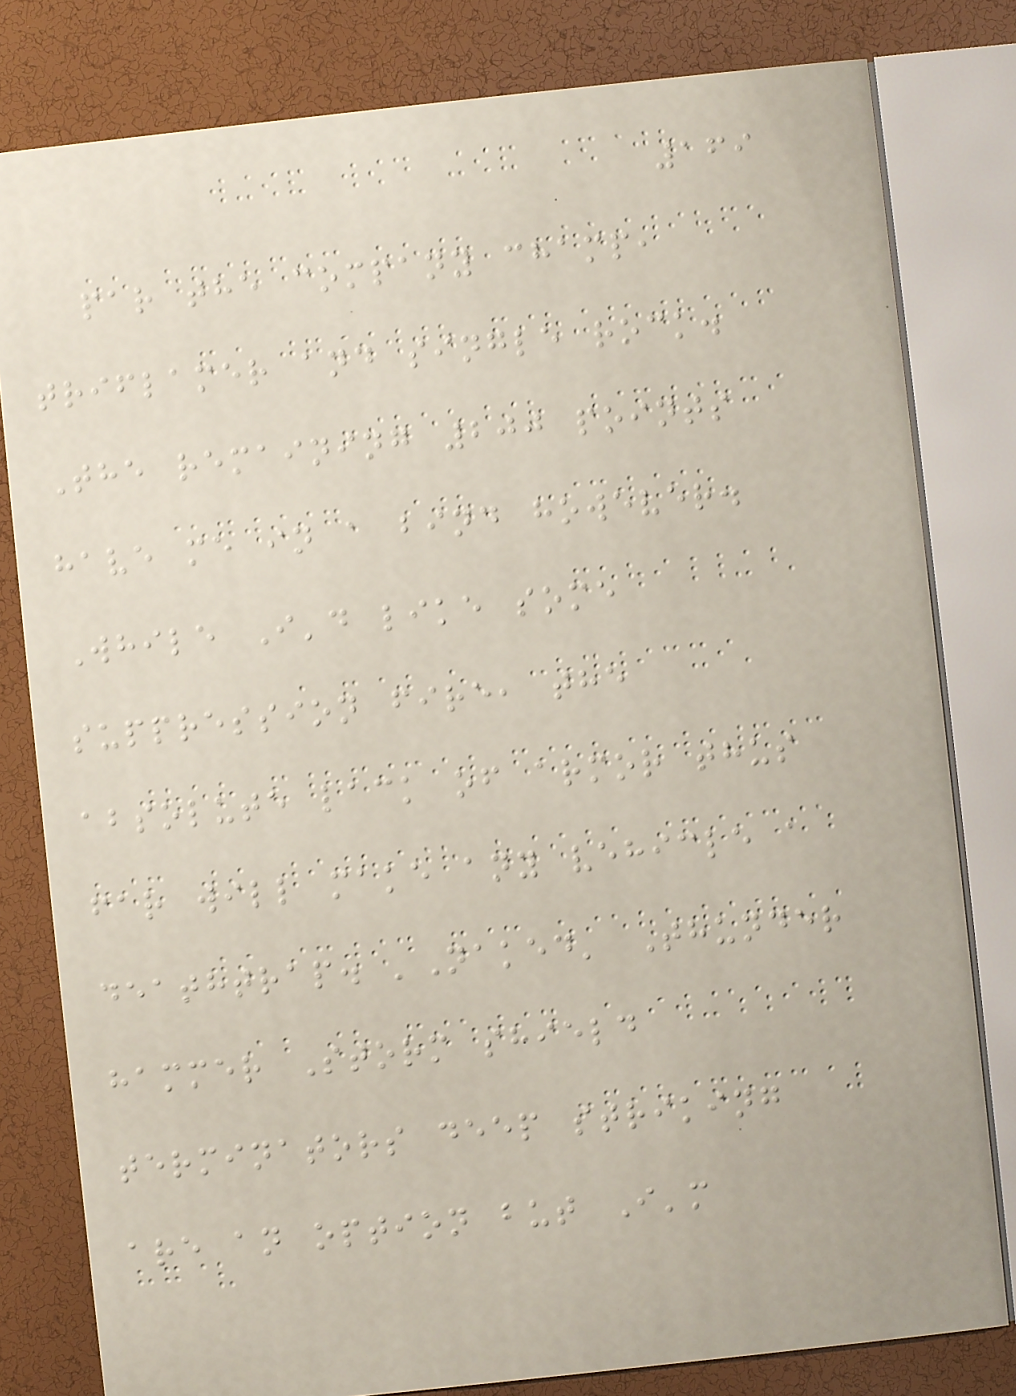169
par the company champ,
triflamer and single rock.
The remaining 200 points
have me in a bind however.
While I'd like some
suppression fire, the
absolute lack of armor thus
far will make any vehicle a
deathtrap. 'Naked' Thunder
hammer Storm shield
terminators deep striking
are an option but I'm
